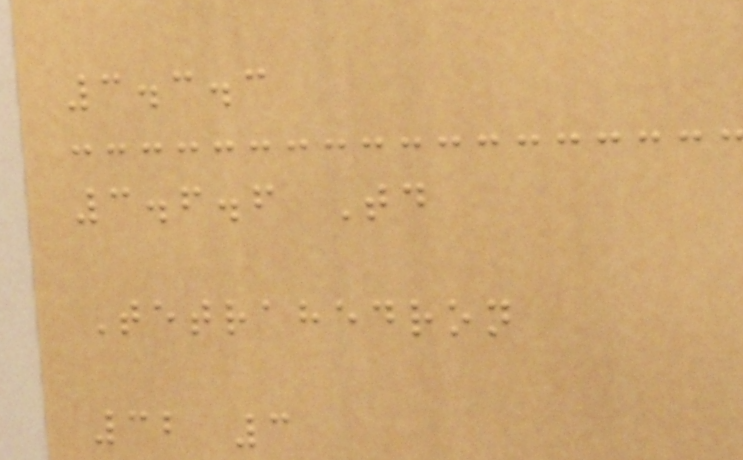3.3.3
3.6.6 Td
Tetrahedron
32 3
